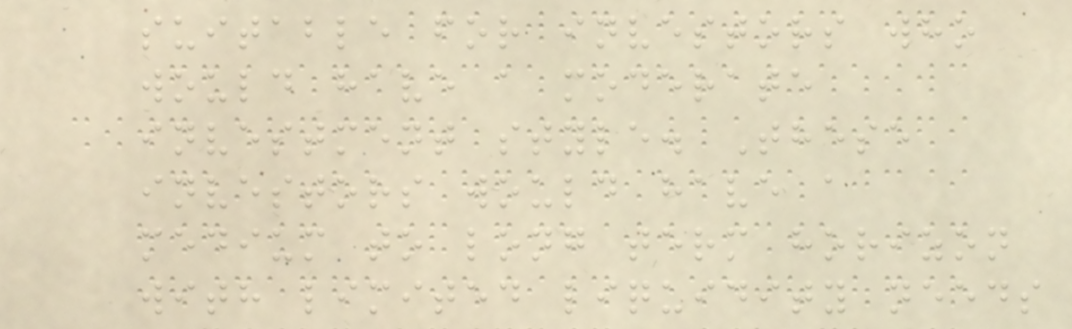suitable for investors who
would have a moderate
investment style. These
investors would have a
medium to long term horizon
with limited liquidity needs
